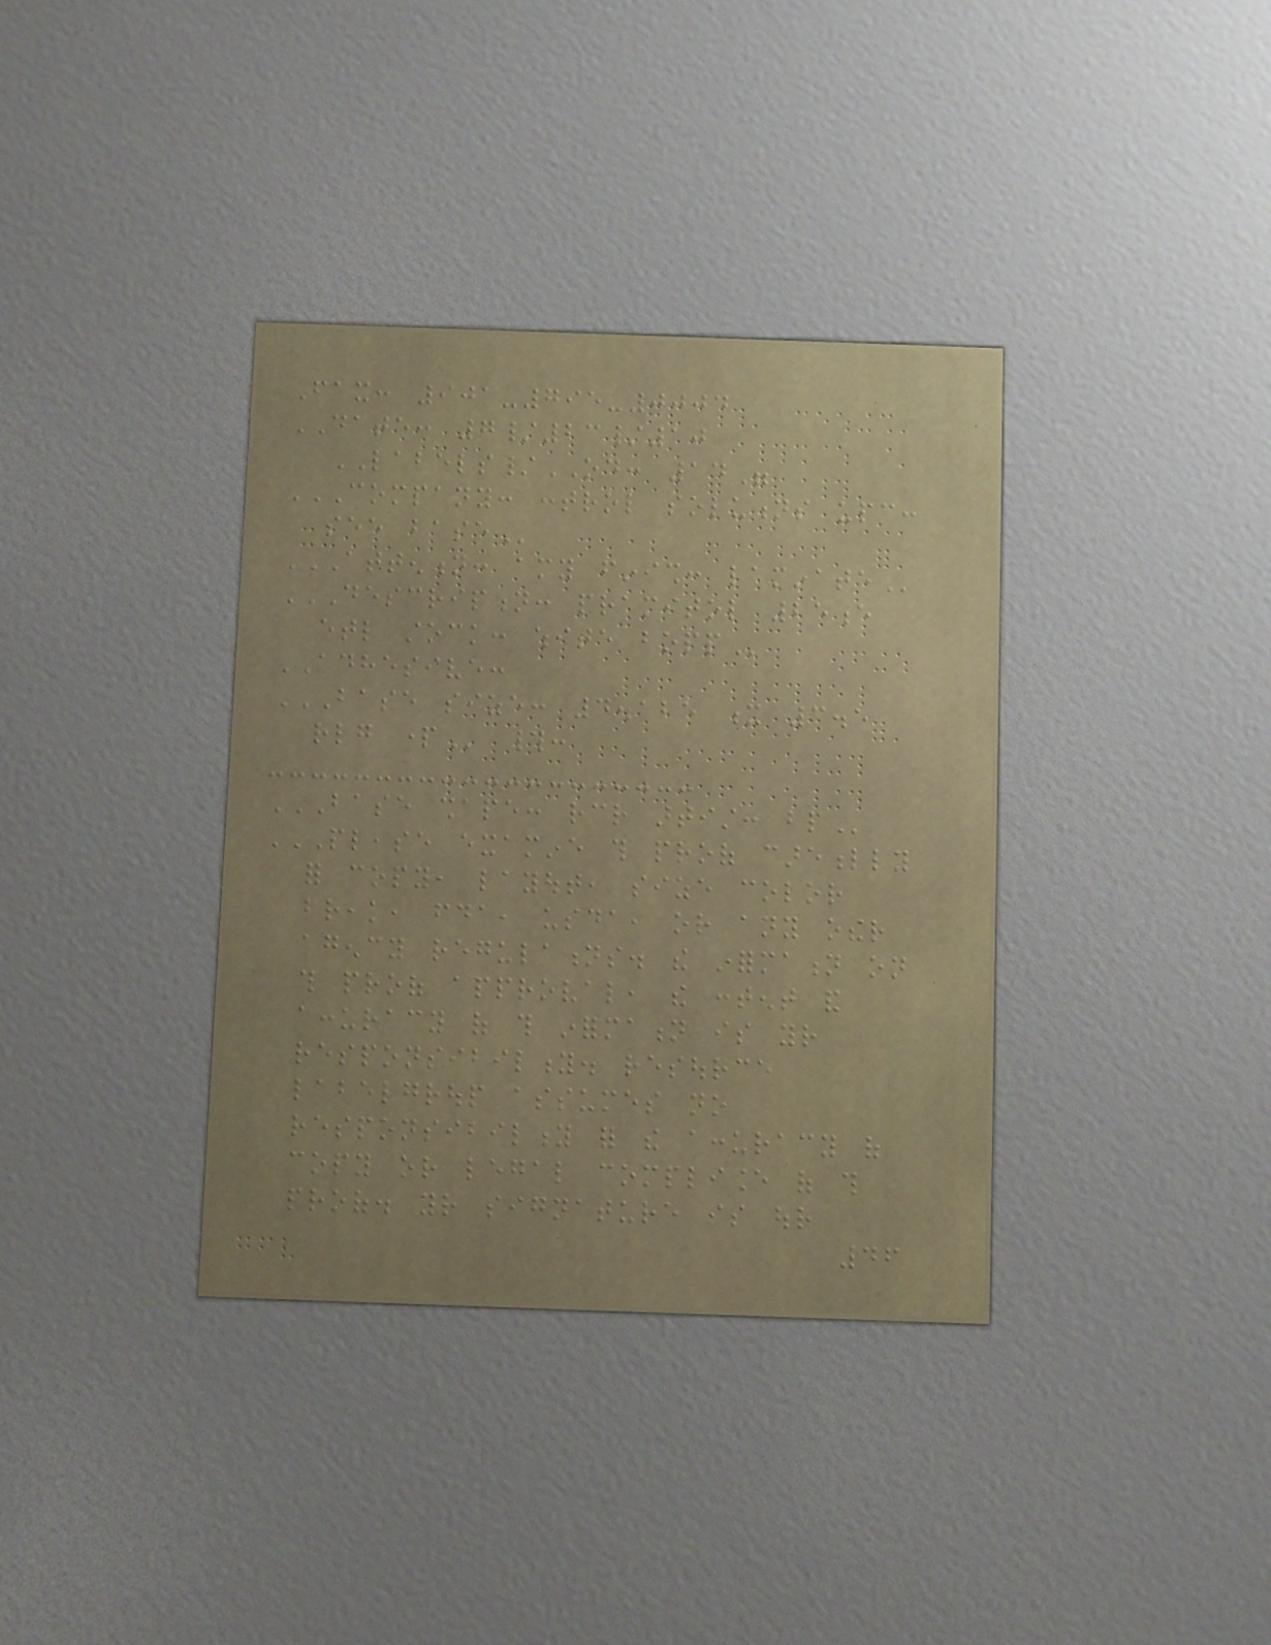Fax: 901-795-0004
DATE: 7/23/10
LABELS/OD: 14"
COMPANY: CONTROL SOLUTIONS UPC:
SEE BASE
ATTENTION: AMY FINISH: LAMINATE
DESCRIPTION: PRAMITOL 25E
ETL STOCK: WHITE BOPP
ADHESIVE:
BASE SIZE: 4.125 X 3.5
RLG PART #:
BASE SHAPE: RCR ARTIST: BP
PLEASE EXAMINE THIS PROOF CAREFULLY
FOR COPY, LAYOUT, SIZE COLOR
BREAK, FDA, USDA, OR ANY OTHER
AGENCY REGULATIONS. THE INFORMATION ON
THIS PROOF APPROVAL, THE CONTENT AND
ACCURACY OF THIS INFORMATION IS YOUR
RESPONSIBILITY. RESOURCE
LABELGROUP ASSUMES NO
RESPONSIBILITY FOR THE ACCURACY OF
COPY OR LEGAL COMPLIANCE OF THIS
PROOF. YOUR SIGNATURE IS OUR
46
